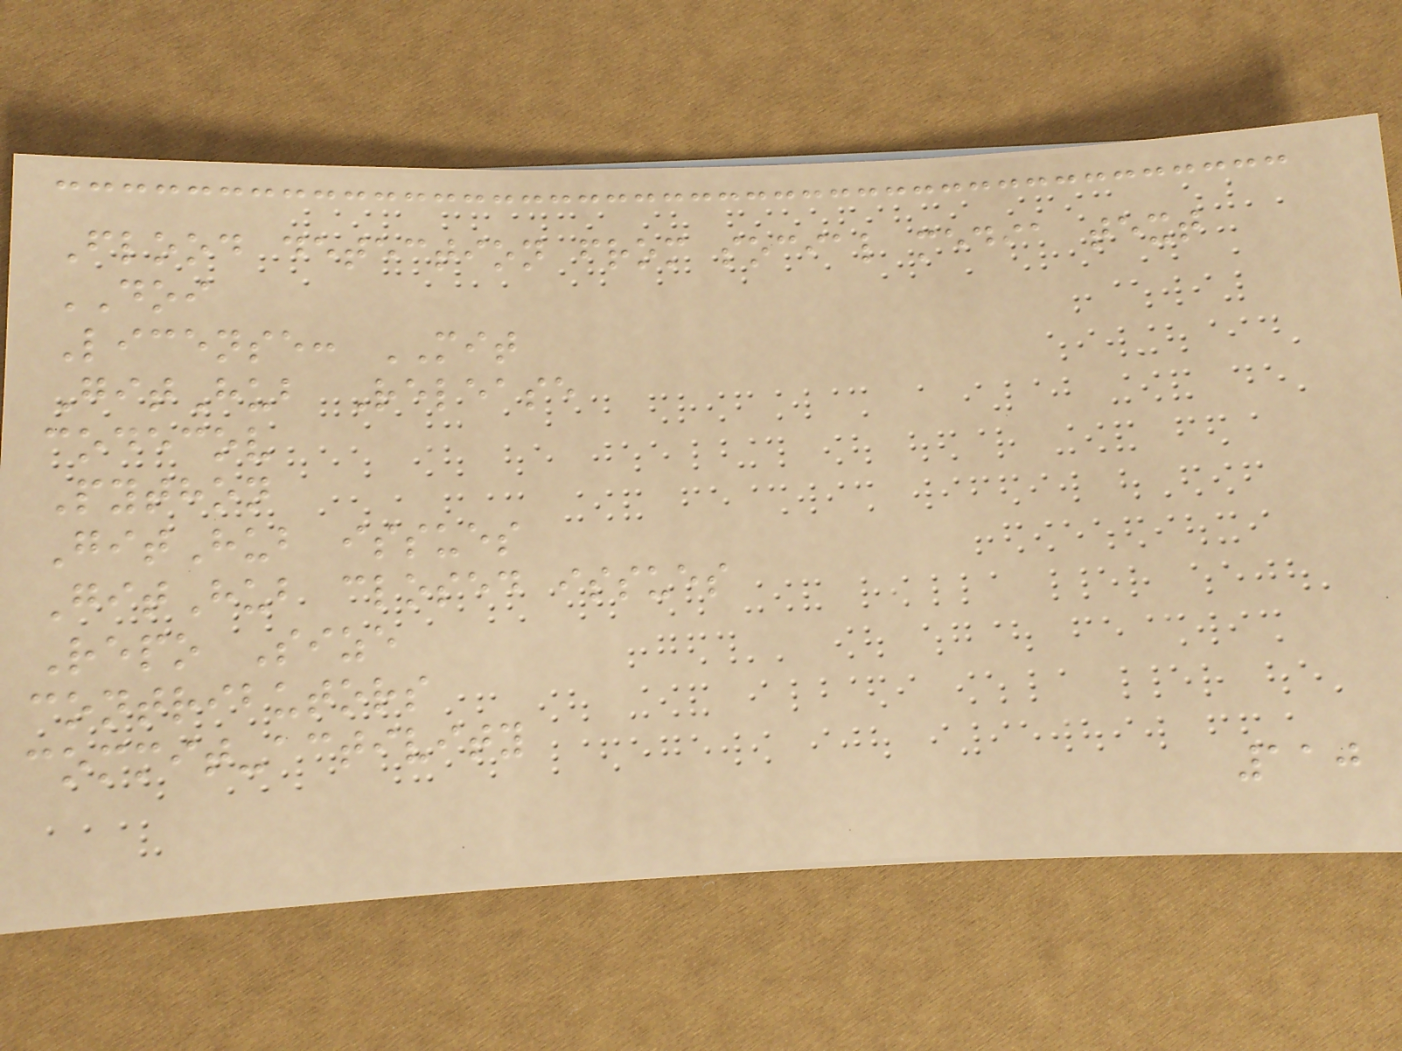Flood detection from social media text
DOI
License: MIT
GitHub Release
codecov
Python
GitHub issues
GitHub closed issues
Repo Size
contributors
commit-activity
110
